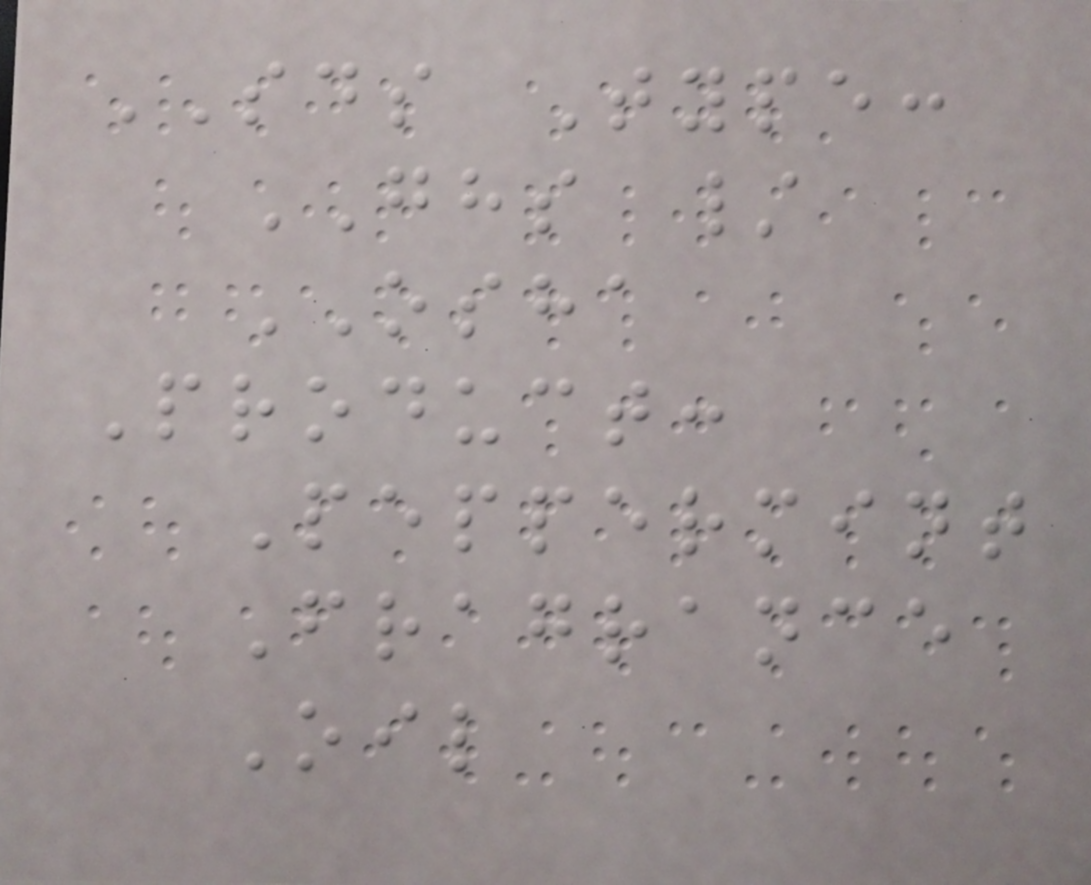SDS Type:
GHS /
OSHA
Product:
Peppermint
Fragrance
Oil
